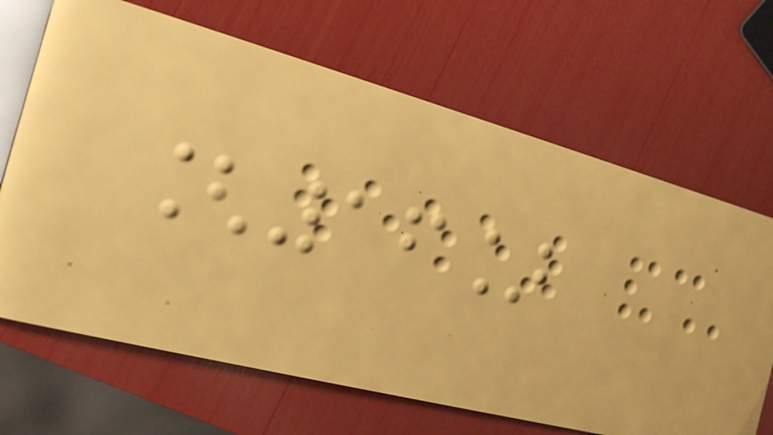[16]
